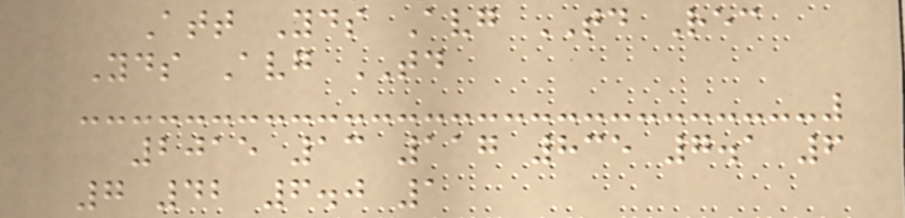Att Yds Avg TD Rec
Yds Avg TD
2015 13 117 835 7.1 6
7 42 6.0 1
